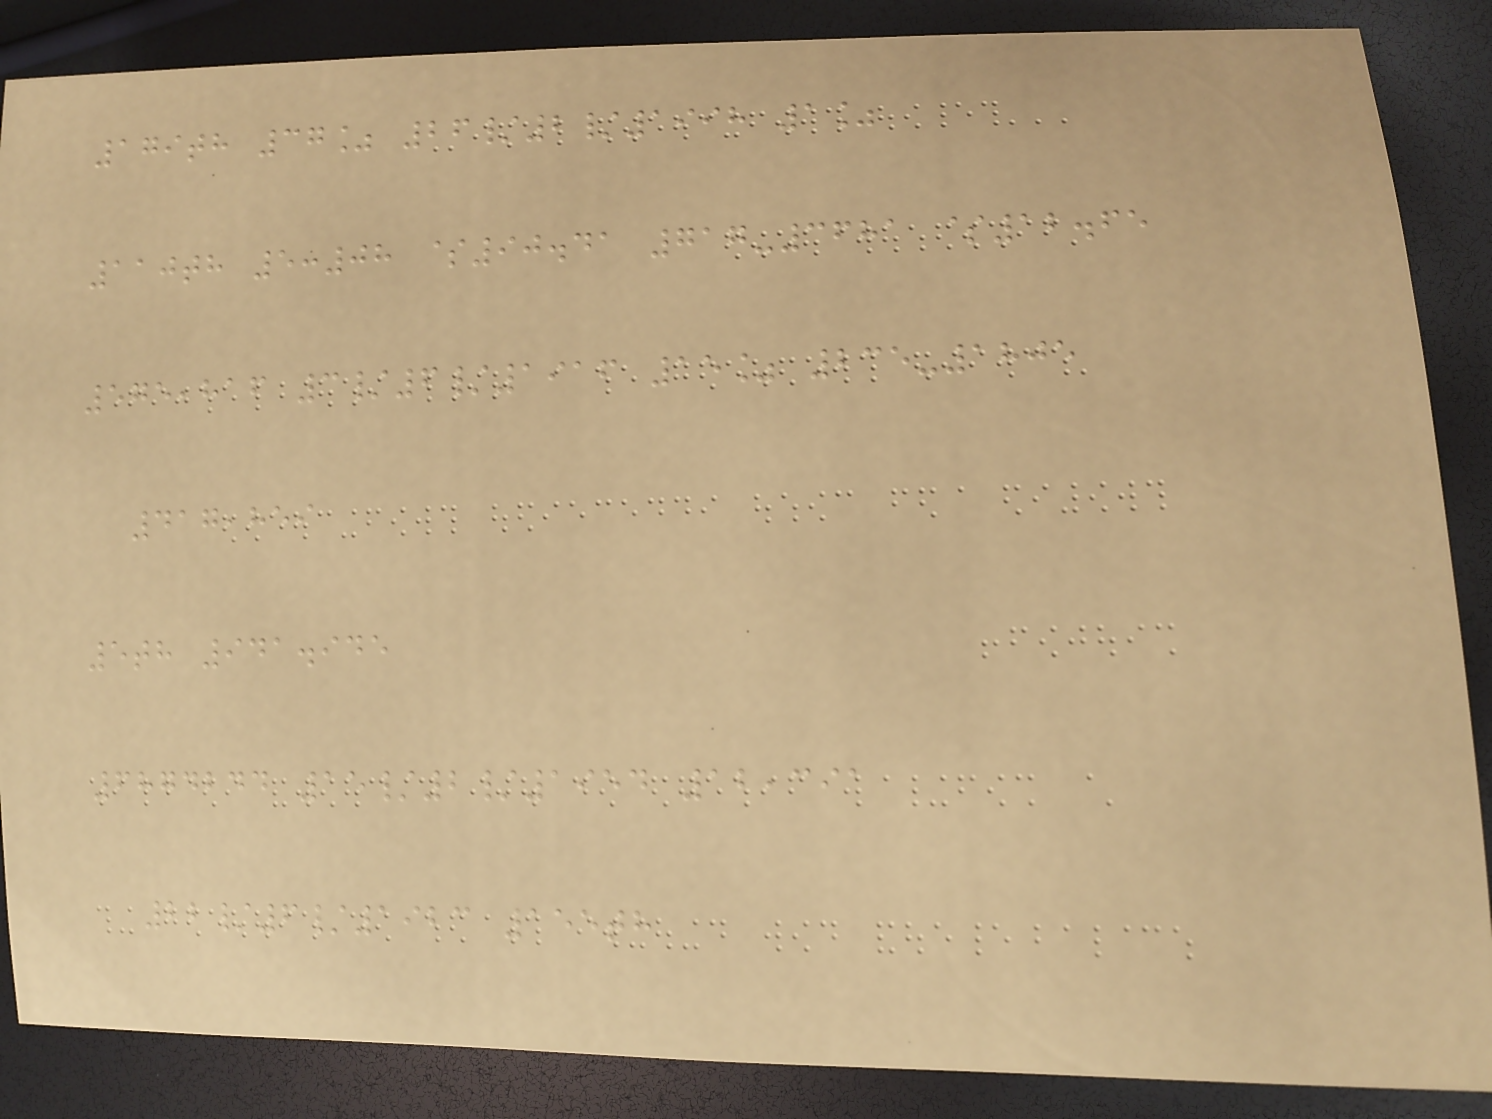179th 37% 26/2/1998 1%
110th 5:08 $90.41 717-3681 $12.65
575,816 3/6/1916 15% 235-1805
417,859
5th 941.945
6874244 15/2/1954 12,391
22/6/1923 155th
